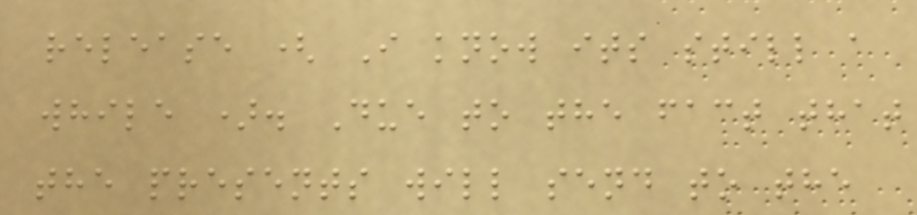release ( I know its still a
while ). Due to the fact that
the presents will send to the
